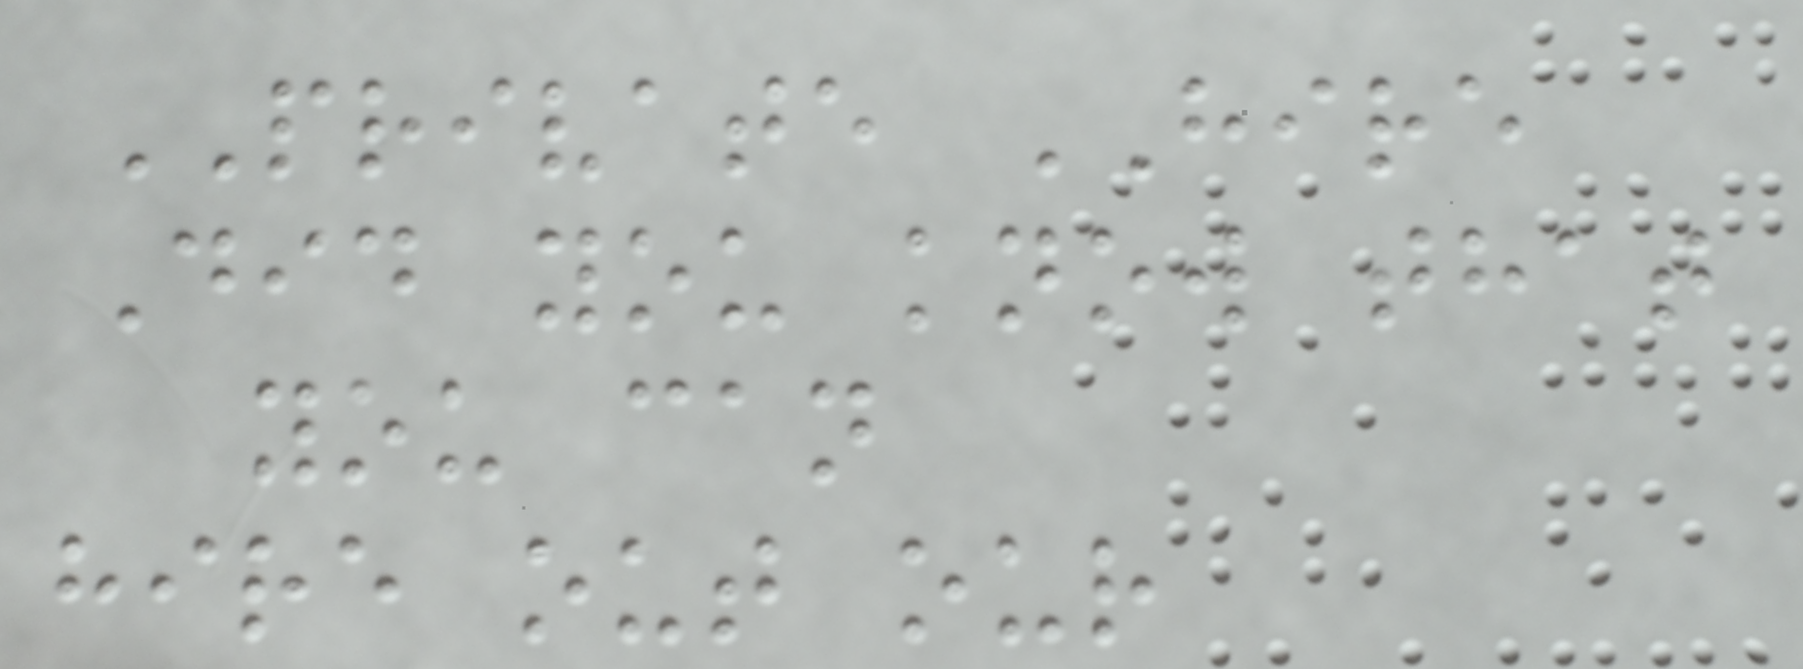PRIVATE HIRE
Did you know that
you can
hire out our
